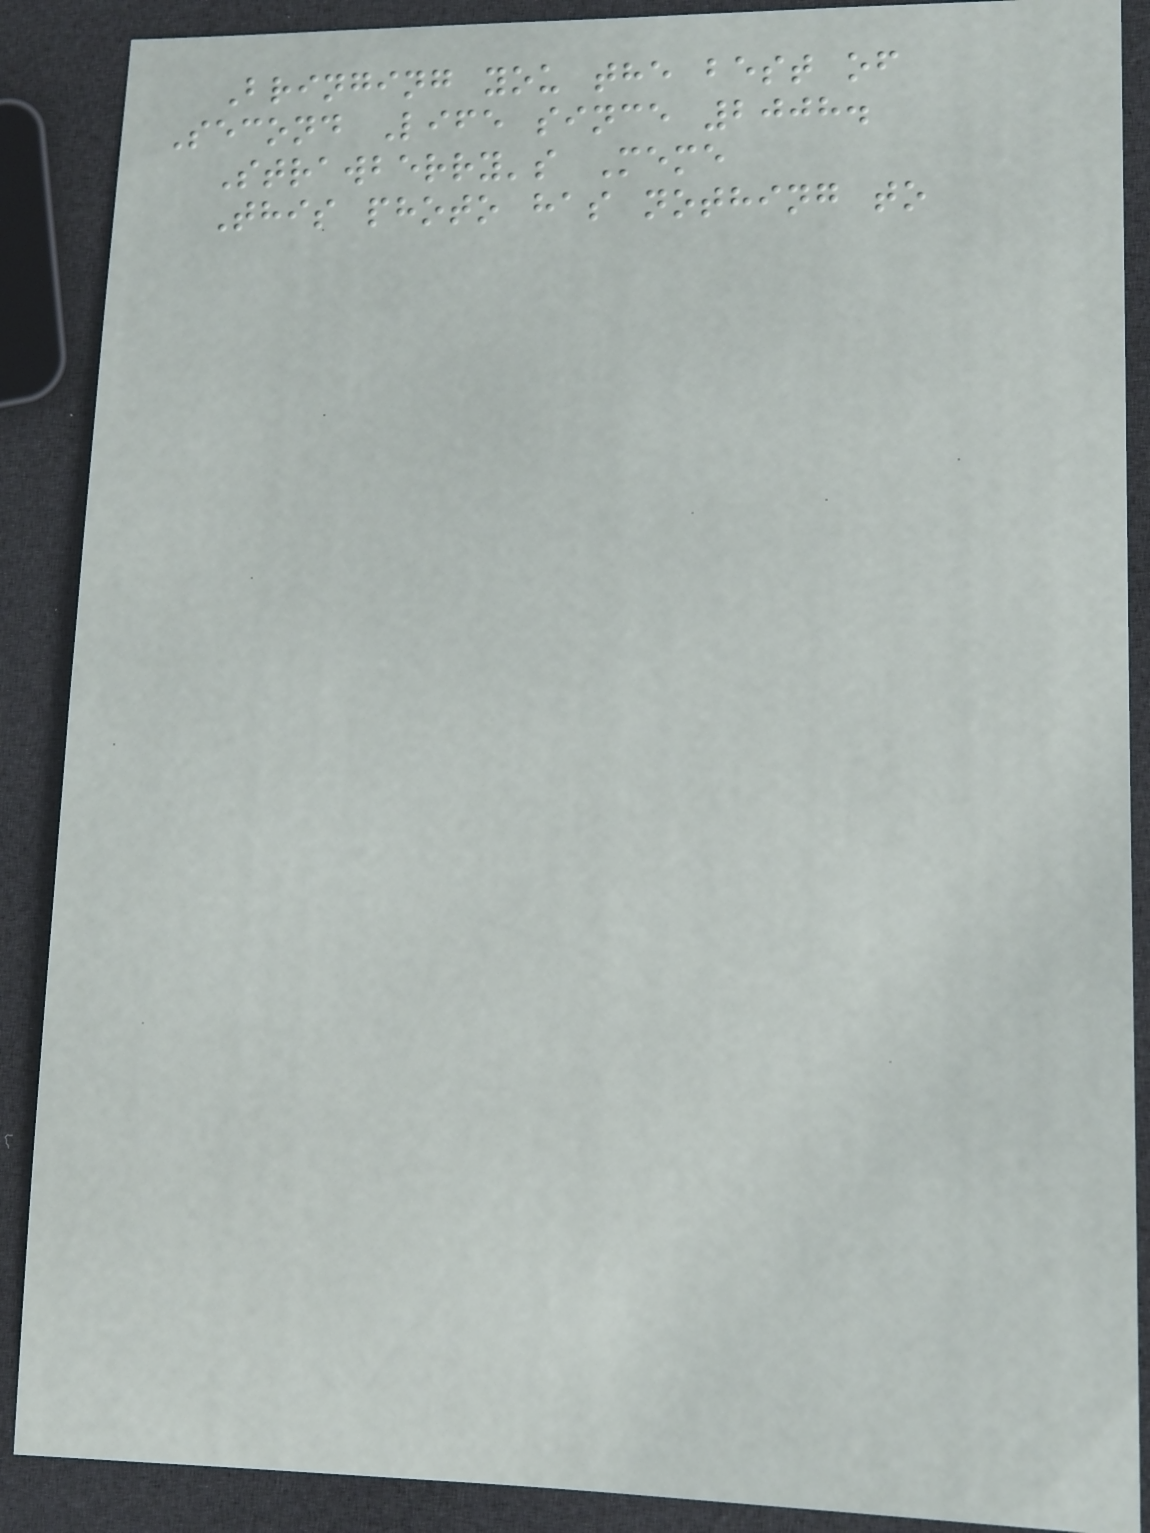Bringing you the best of
Second Life since 2008.
Strawberry's Meme
This photo has nothing to
